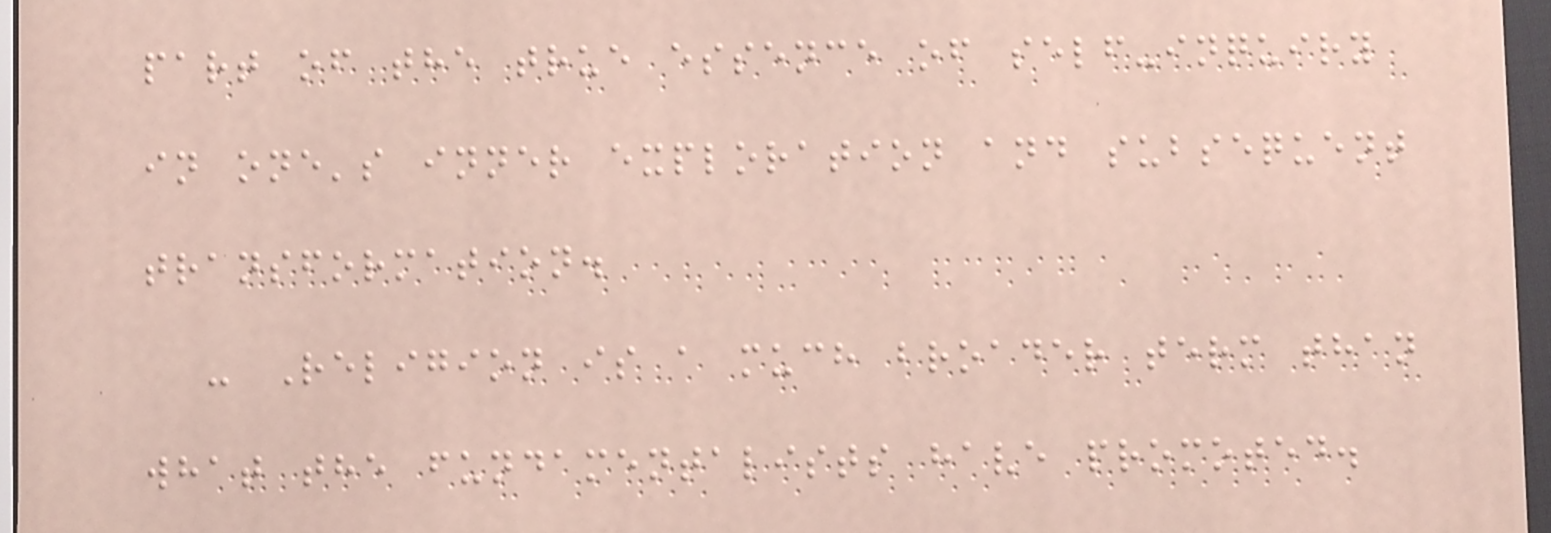part of the true essence of self-inquiry
in one's inner exploration and subsequent
transformation.
- Religion is a much broader term than
what the fundamentalists have promoted.
